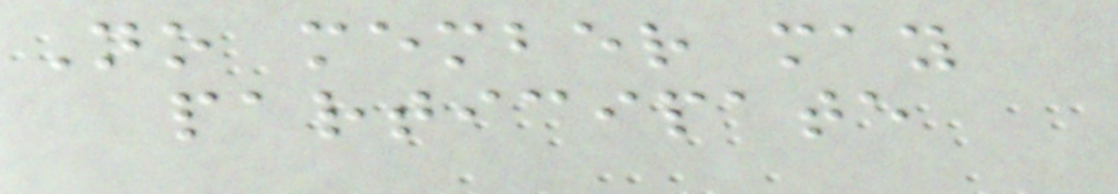No member may
participate
